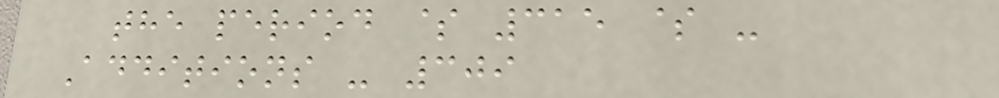the period $ 315 $ -
Additions - 309
